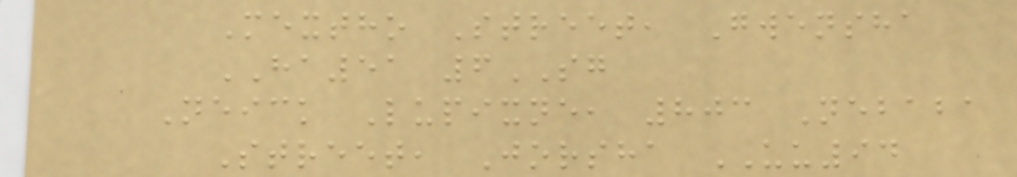Mextho Street, Gwensha
HA51 6SG
Neick Lupixne, 803 Nebaba
Street, Jorsha UU94
